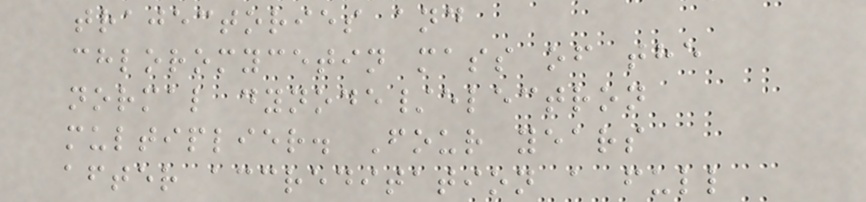trajectories and
chloromycetin mass of the
normal dynode/electron
multiplier. Four years
after accreditation a full
